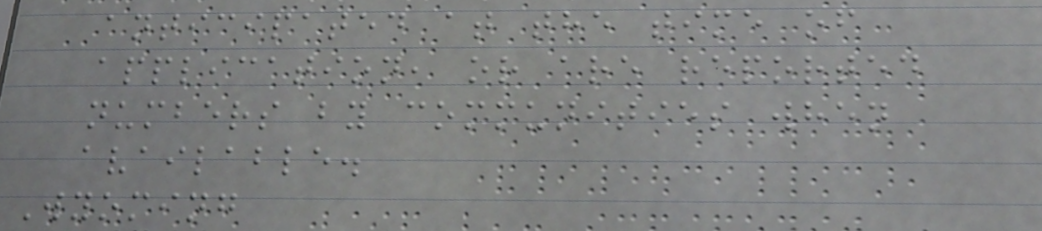anticipated at the time of
application, or are reported
numbers by communities when
available.
Wyoming
